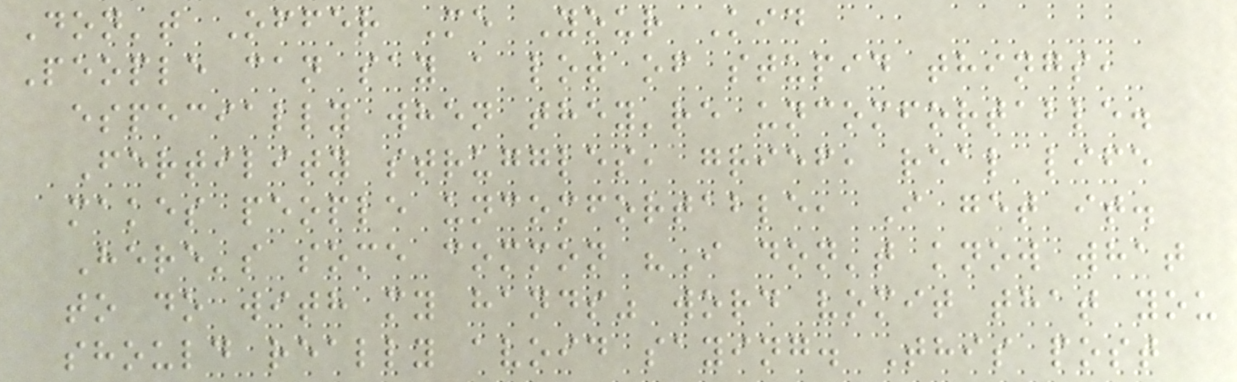Don't Offer Me Your Kid
People can say a lot of stupid things,
especially when they're uncomfortable.
Fertility struggles, grief, real life
makes people uncomfortable, I get it.
Here's some common "I don't know what
to do with my hands" word vomit that you
should really avoid saying. This post
